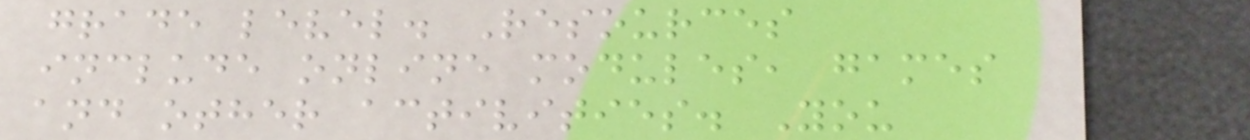grade level. Resources
include online modules, games
and other activities. You
